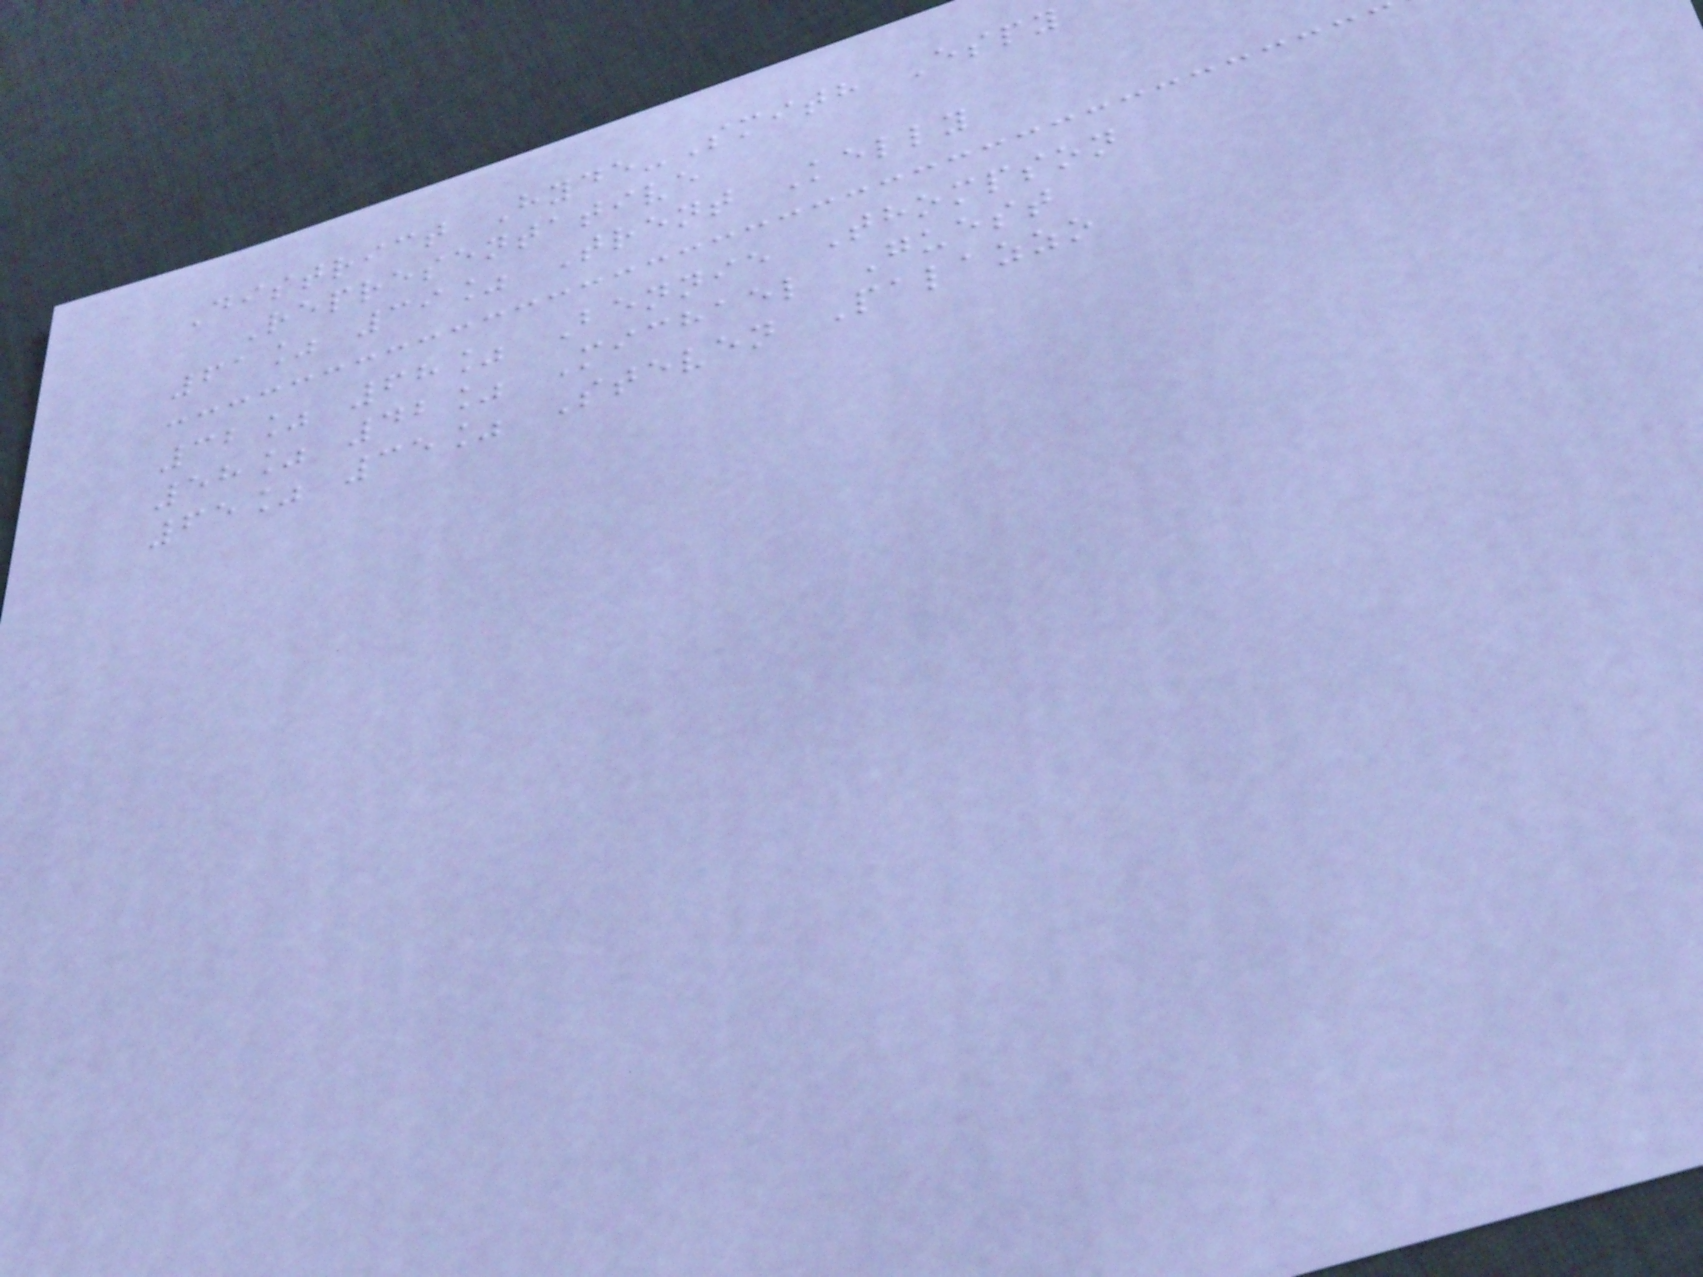District Hyde-Smith Espy
Representative
61% 39% Trent Kelly
32% 68% Bennie Thompson
58% 42% Michael Guest
65% 35% Steven Palazzo
